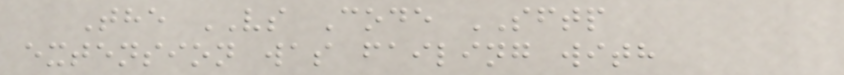The VS Code SFTP
extension was failing with
